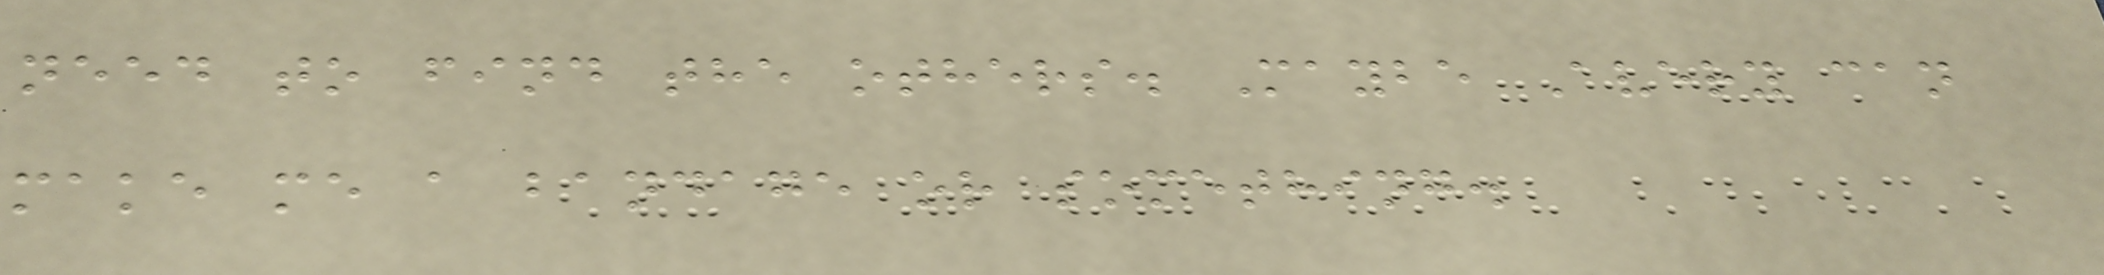need to find the others. Maybe Avery can
make me a bandage or something.
